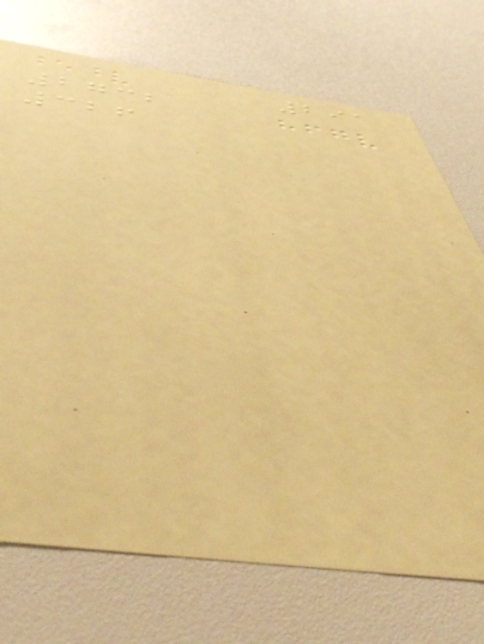291
2732
326
